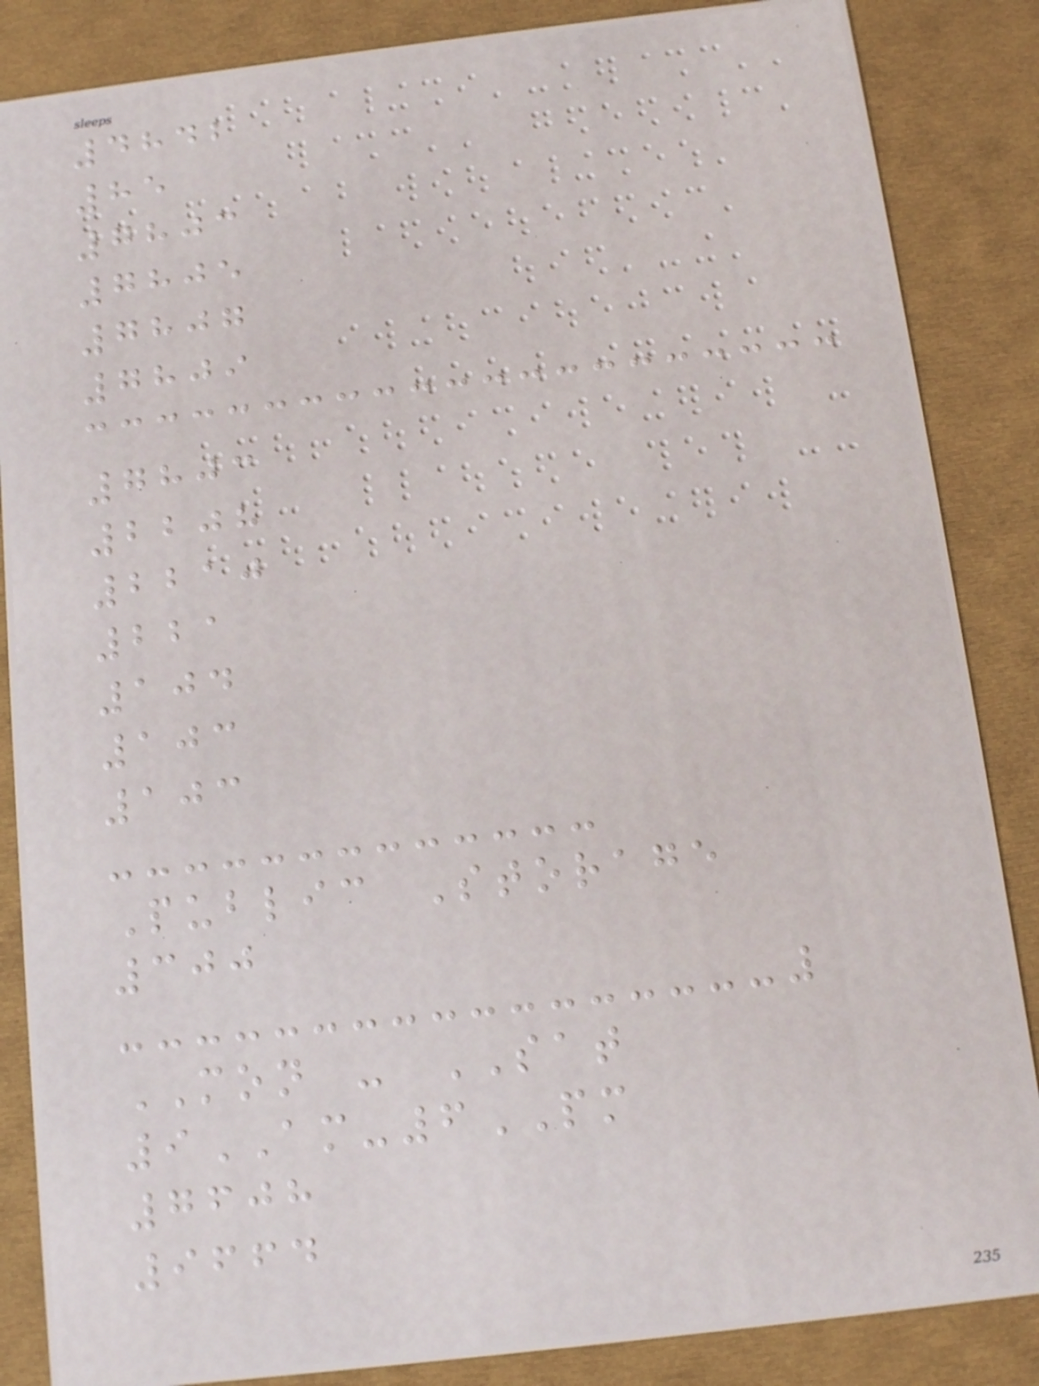4842
85
7803
7805
7807
7809
7803
2208
2210
221
104
103
103
Public Storage
300
MON - SAT
9AM-6PM
7608
9664
